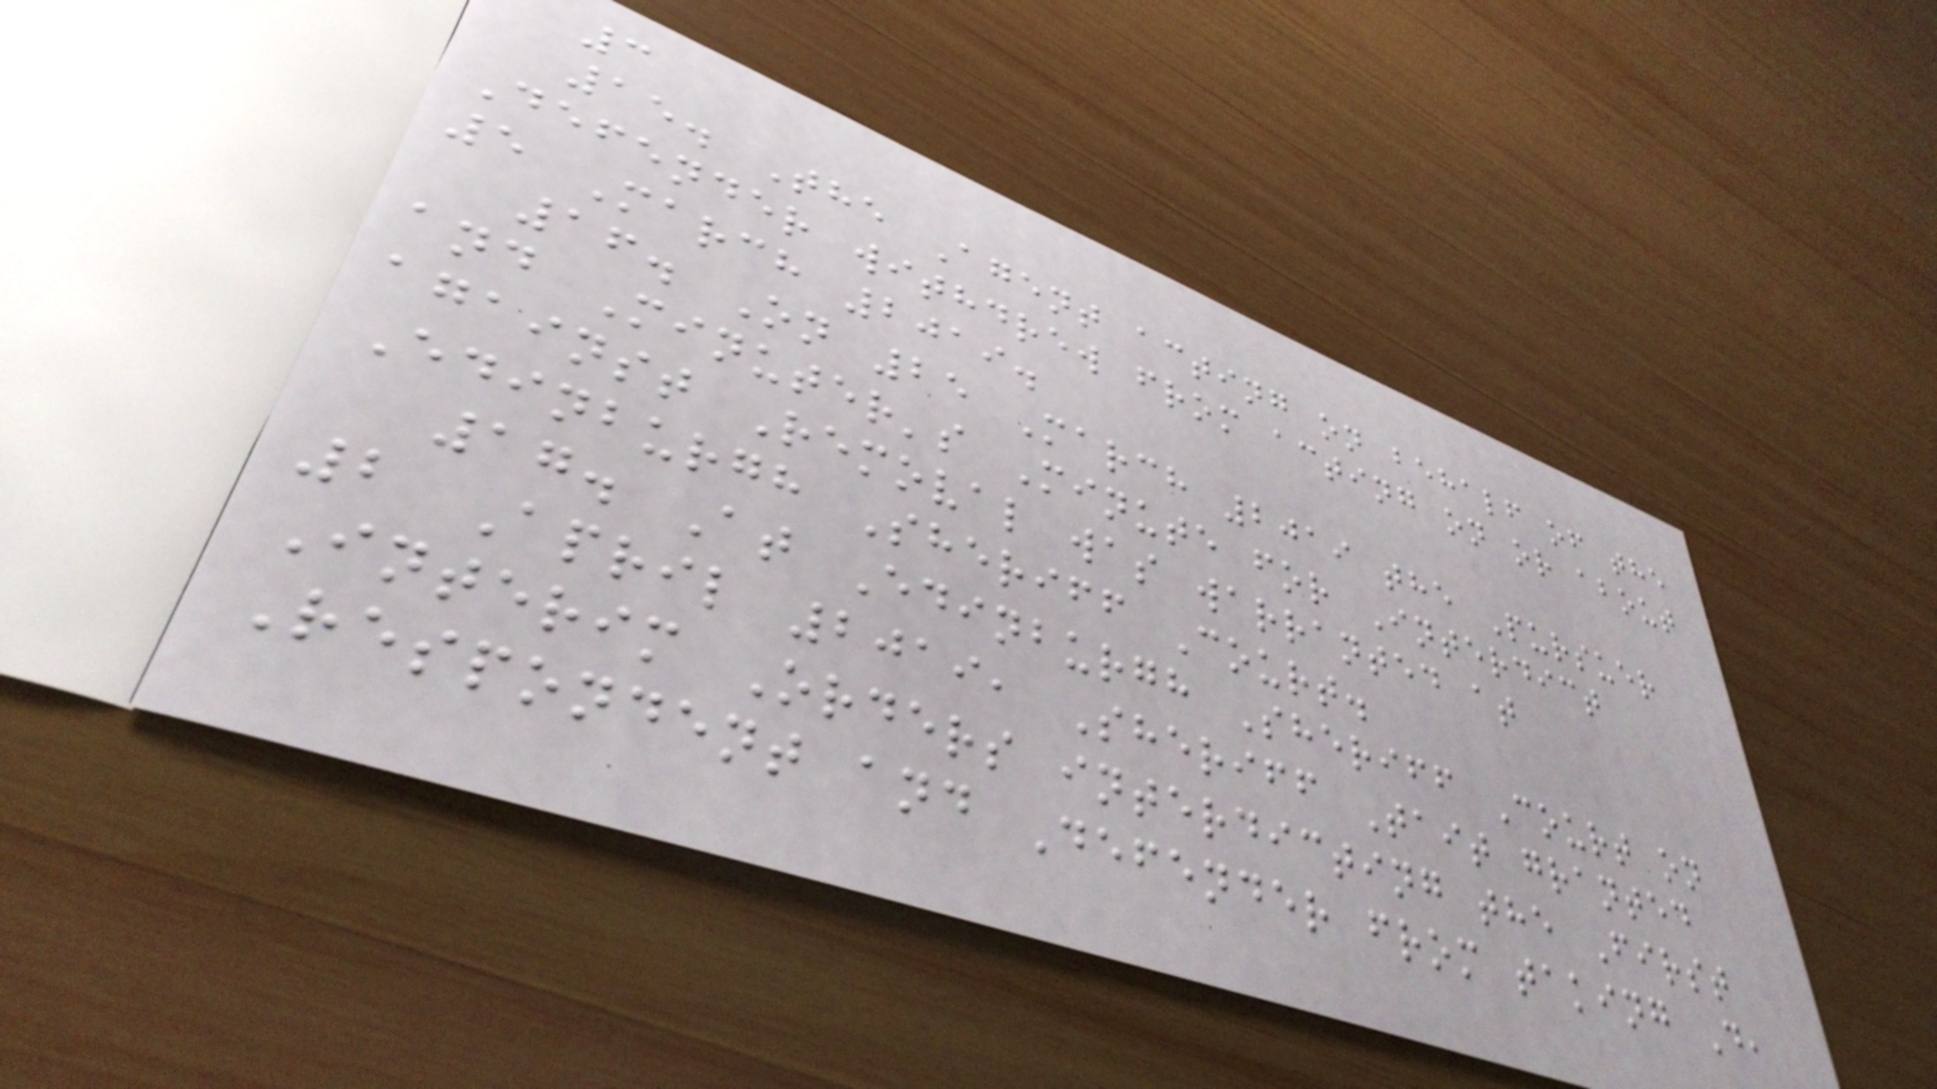3
15. The Agent acting on behalf of the
Defender withdrew from acting on or about
5 March 2019.
16. On 25 March 2019 the Pursuer
and Minuter's Minute for Interdict
against Removal was warranted at
Edinburgh Sheriff Court.
17. At Edinburgh Sheriff Court on
2 April 2019, Sheriff Tait granted
Interim Orders interdicting the First
Respondent and Defender from taking D,
